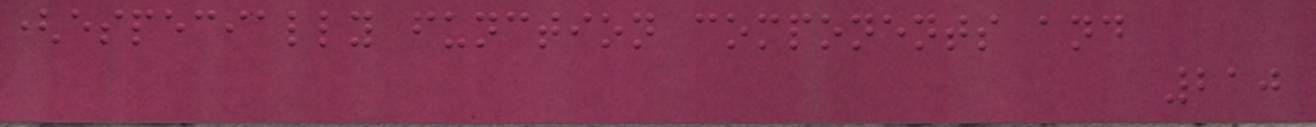(especially function components and
210
